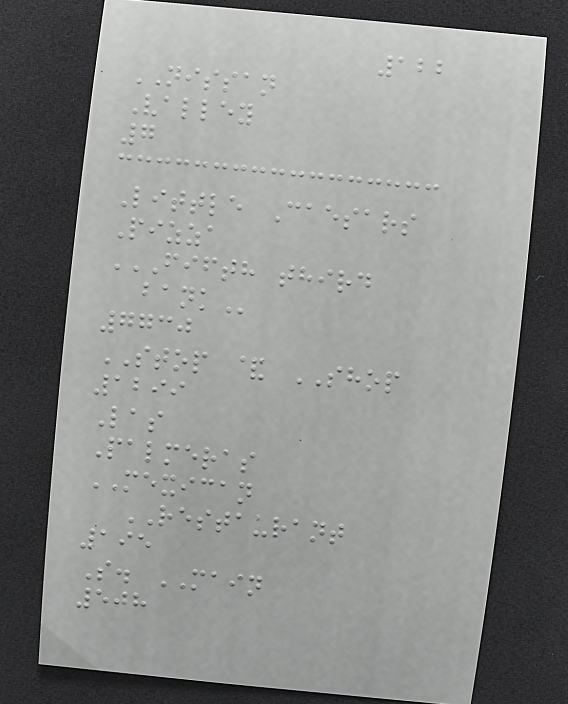122
NISSAN
Valley
7
Little Caesars
Pizza
FIFTH THIRD
BANK
7730
STOP & SHOP
1299
Las
Palmeras
MEXICAN
RESTAURANT
195
S. MAIN
508
